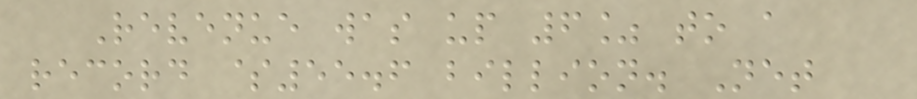Revenue was up 6% to a
record $55.6 billion. Net
